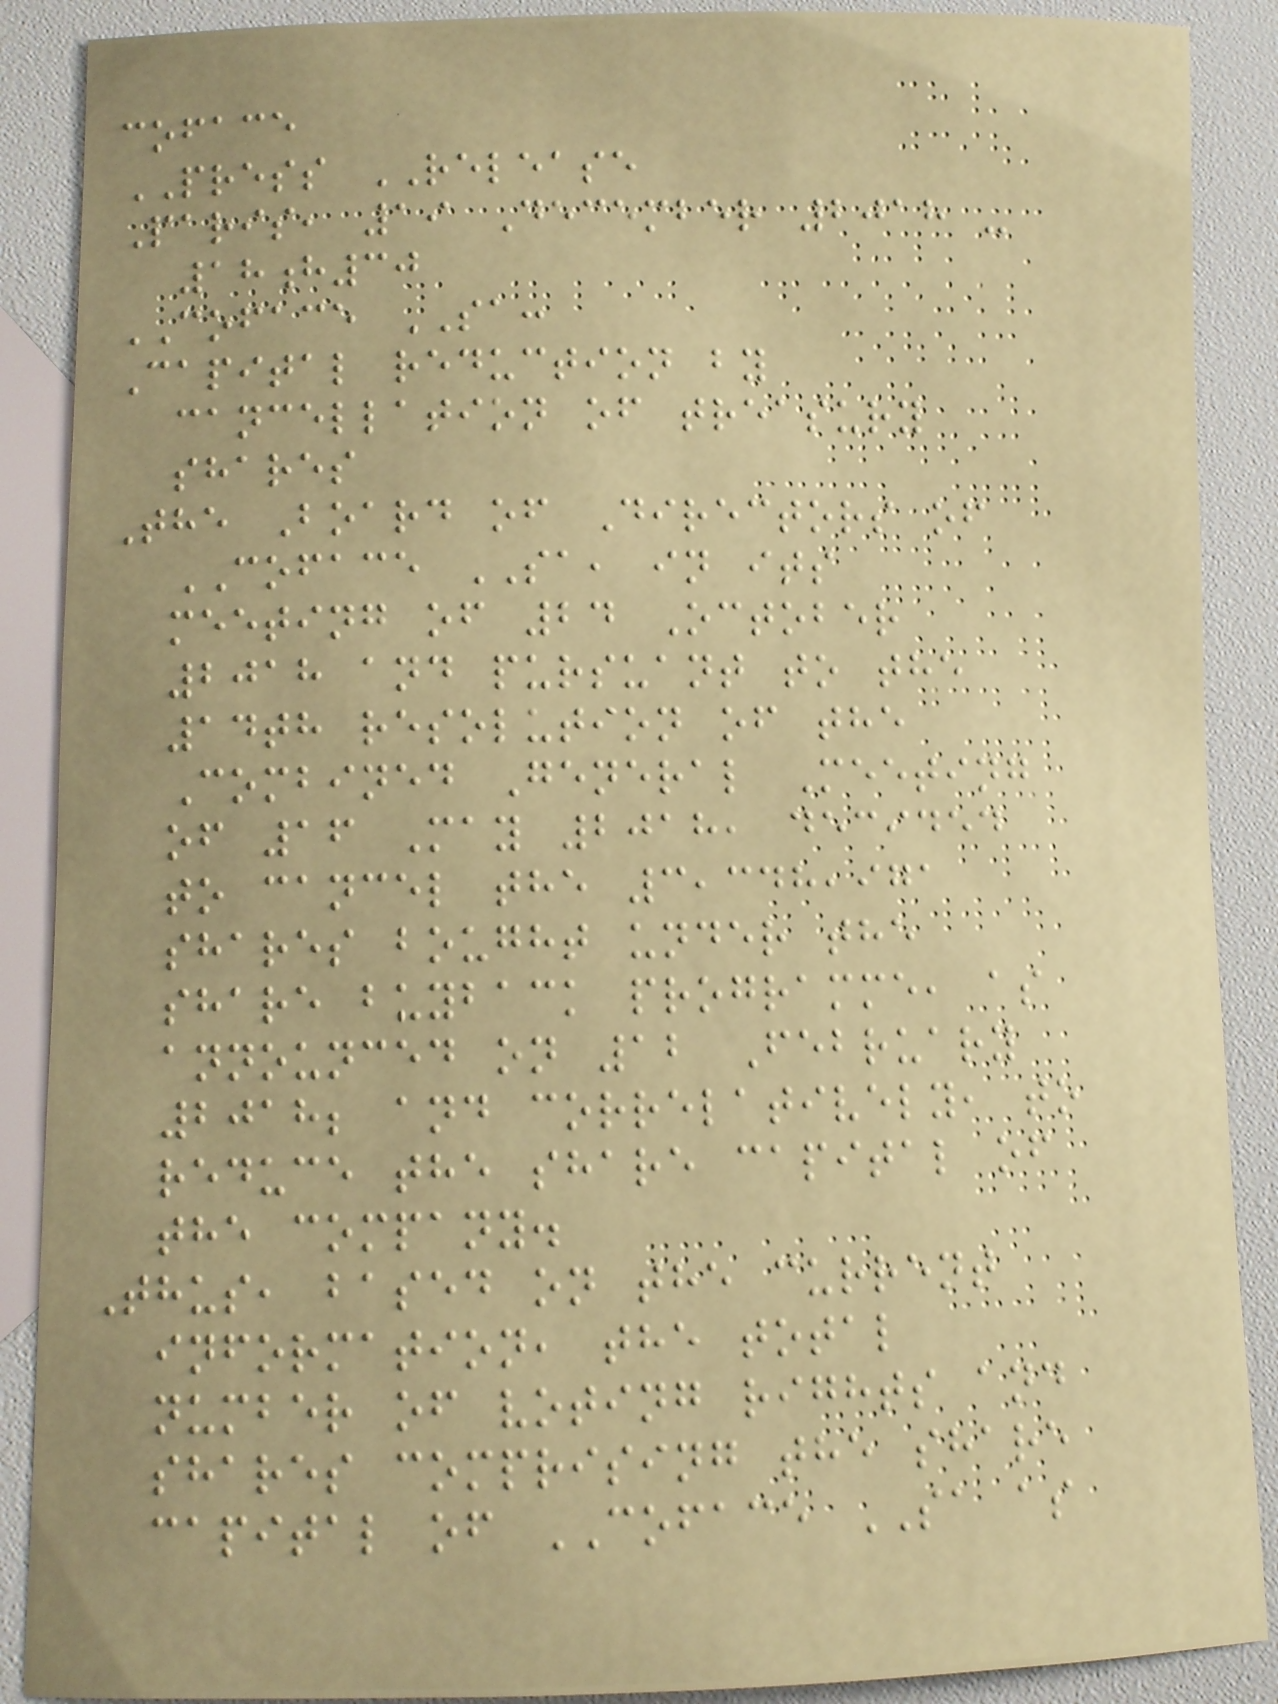coface
PRESS RELEASE
Paris, 19 December 2018 -
18h30
COFACE SA:
Capital reduction by
cancellation of treasury
shares
The Board of Directors of
COFACE SA, in its
meeting of 24 October
2018 and pursuant to the
14th resolution of the
Combined General Meeting
of 16 May 2018, decided
to cancel the 3,348,971
shares bought under the
share buyback programme, as
announced on 12 February
2018; and correlatively, to
reduce the share capital of
the company.
Thus, based on the current
information, the total
number of voting rights and
shares comprising the share
capital of COFACE SA as
